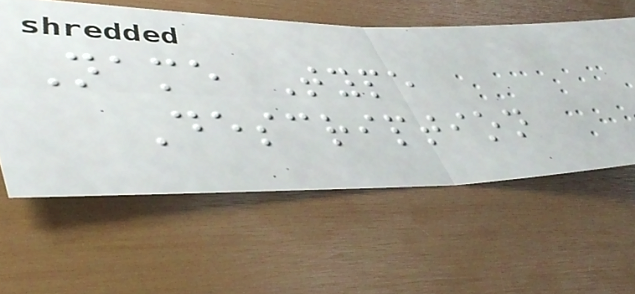Name Type
Description
